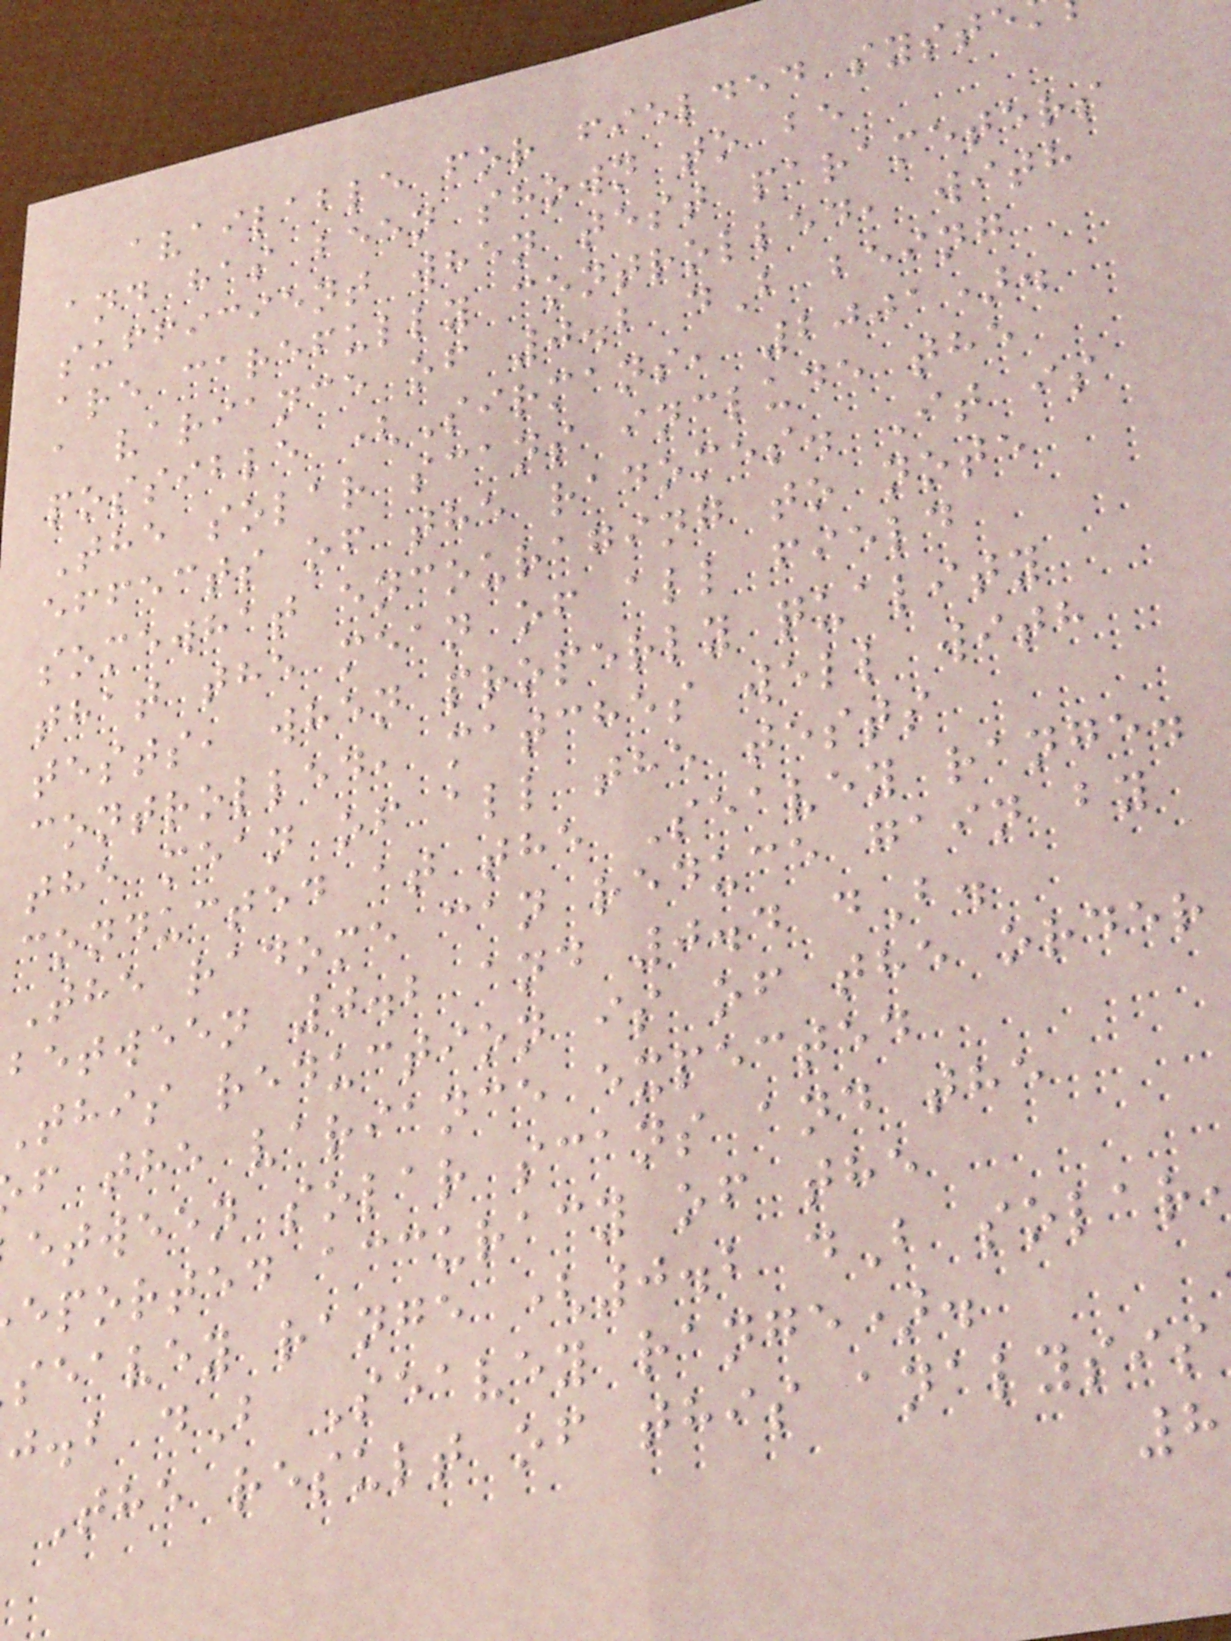available for fielded syste
and has been shown to be
sufficient when test parameters
are carefully controlled, with
a variance of 0.2 dB being
possible (Sirmans, 2001).
The solar scans include the
effects of the radomes. It is
somewhat encouraging to note
that the mean of all field
tests, when properly quality
controlled, matches well with
the mean of all the tests
conducted at the Seavey range.
The radome can reduce gain by
between 0.2 and 0.4 dB.
This reduction is of the order
f the variance expected
etween solar scans and the
eported accuracy of the
seavey range (0.2 dB solar
j.b dB Seavey range).
The result of this analysis
